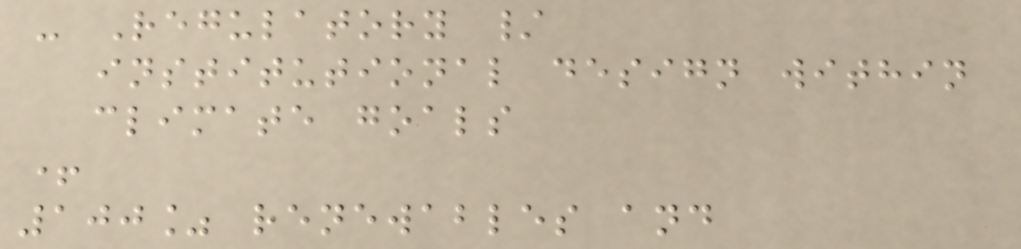- Regulatory /
institutional design within
climate goals
+
100% renewables and
